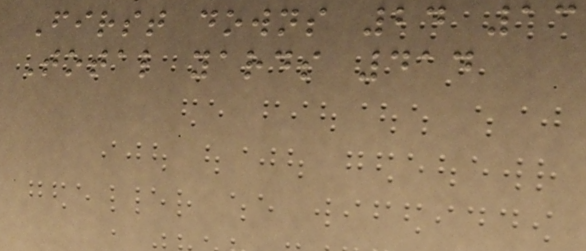First downs 24 13
Total yards 414
